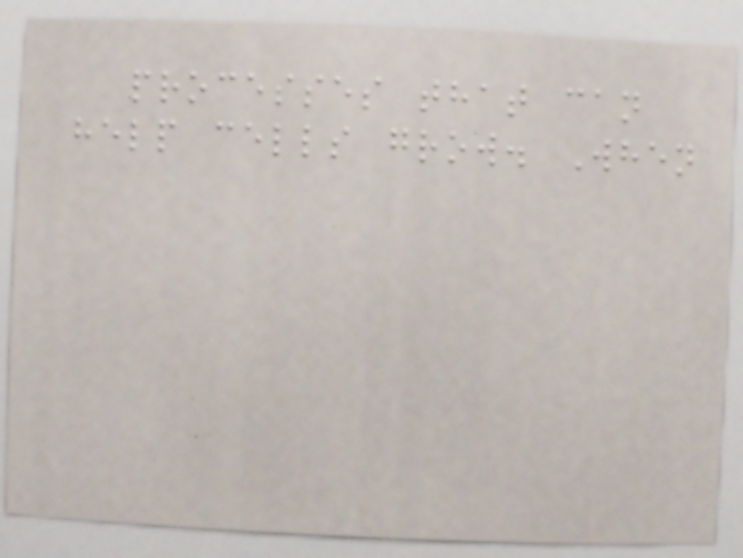processes that can
help cells grow. When
